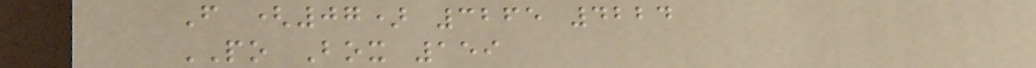F (07) 3265 4224
PO Box 159
